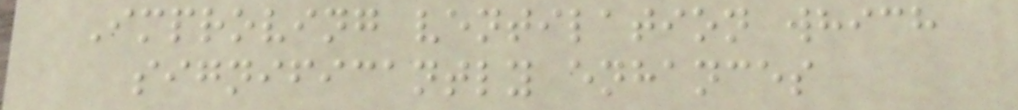Improving ventilation which
significantly enhances
